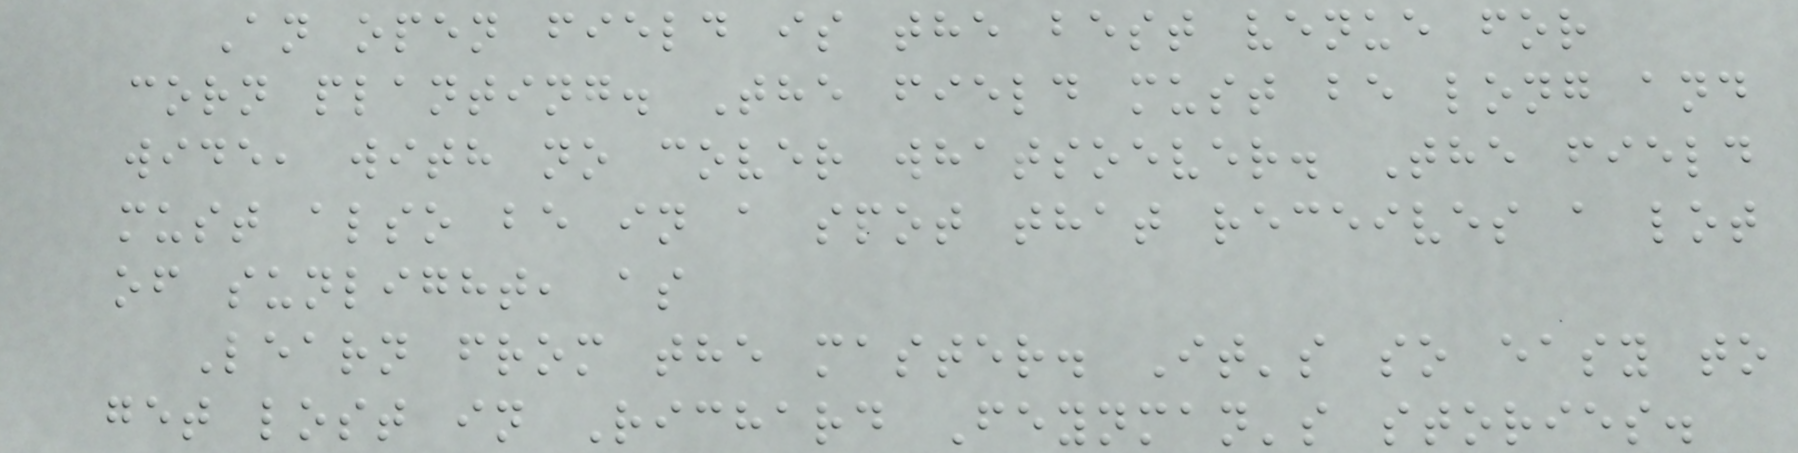An open field is the best venue for
corn planting. The field must be long and
wide, with no cover whatsoever. The field
must also be in a spot that receives a lot
of sunlight, as
Learn from the master. It's so easy to
get lost in Richard Feynman's stories.
